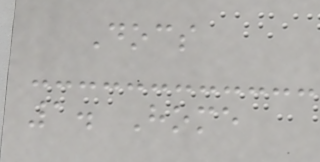Docs
1. Home
